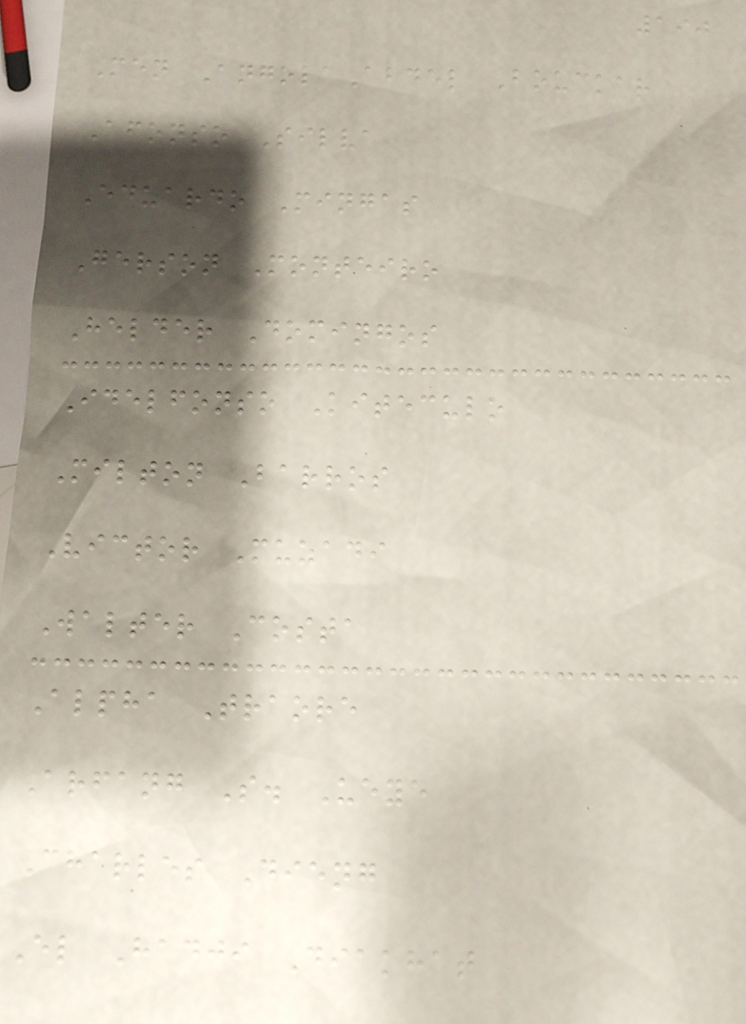190
Men AngolaAbdel Bouckar
Afonso Silva
Eduardo Mingas
Gerson Monteiro
Helder Domingos
Idelfonso Kiteculo
Milton Barros
Victor Muzadi
Walter Costa
Alpha Traore
Arfang S. Ueye
Charles Dieng
El Hadji Diakhat
